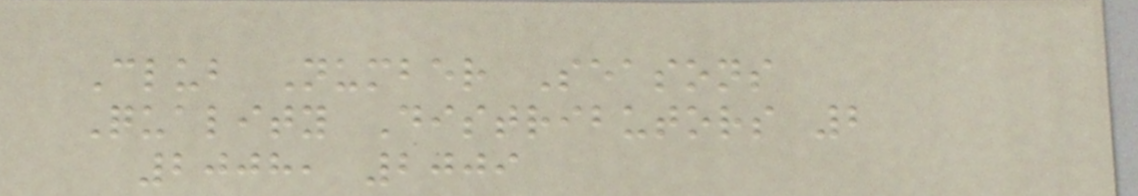Club Number Seasons
Quality Distributors 2
2008, 2009
